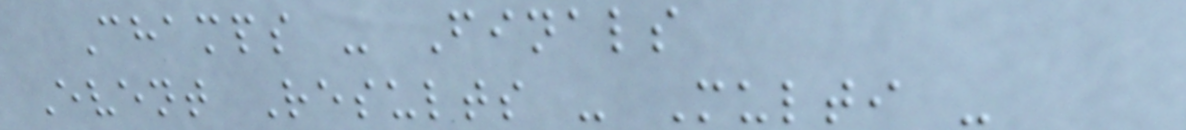Champs - Finals
Event Results - Multi -
